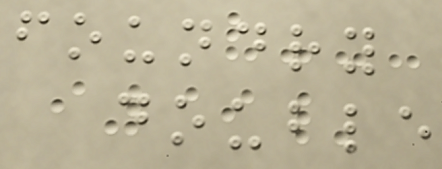foundry
double
